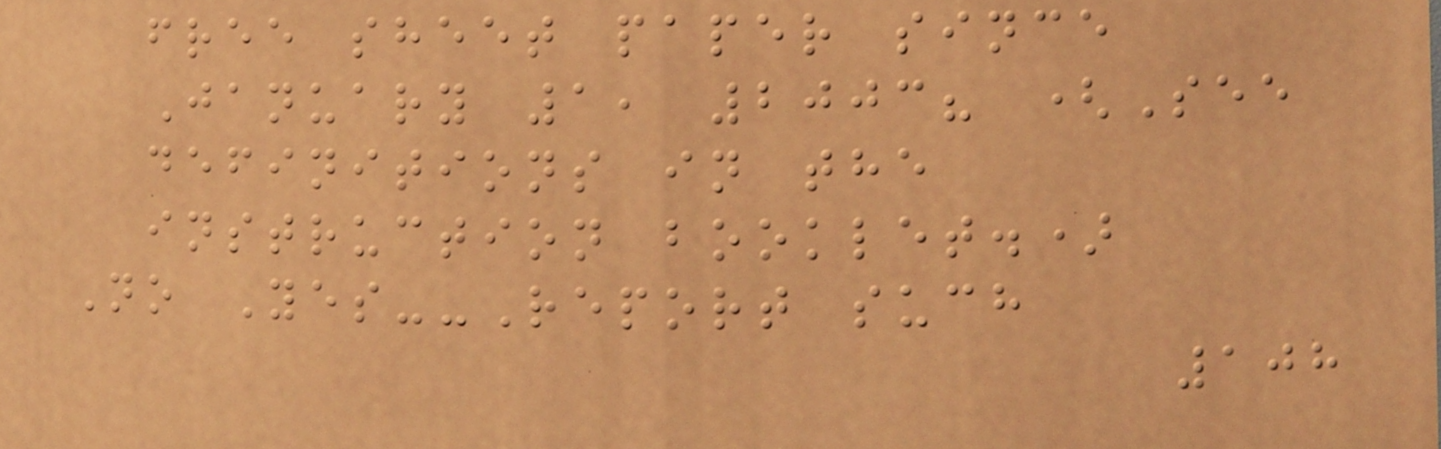free sheet paper since
January 1, 2003? (See
definitions in the
instruction booklet.)
No Yes--Report such
108
